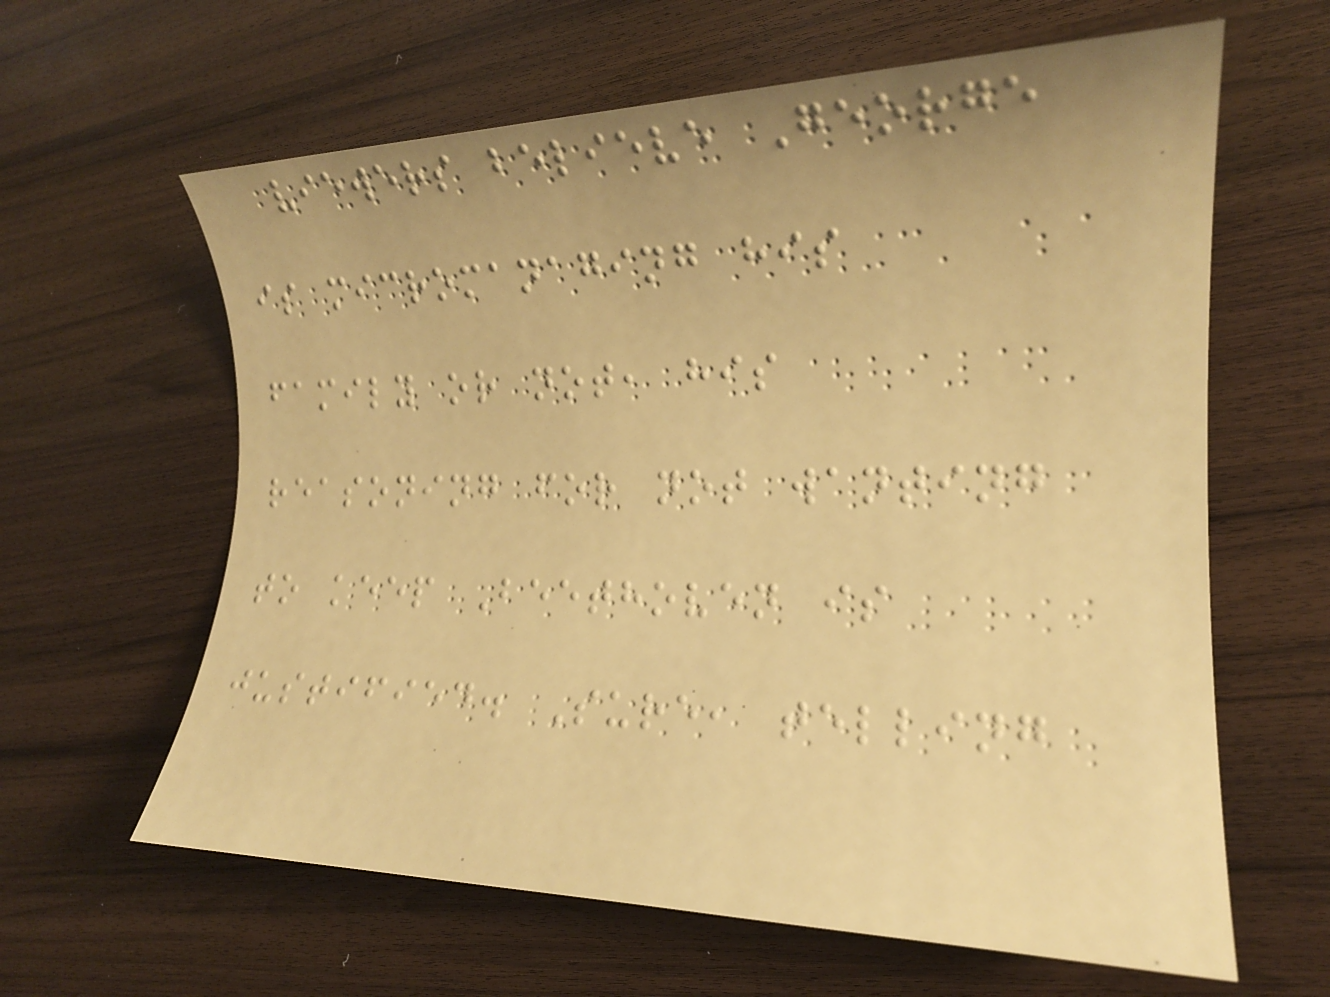viewers believe George
is micromanaging his
family or not, his
reasoning for not wanting
to keep Beethoven is
justified. Sure, telling
